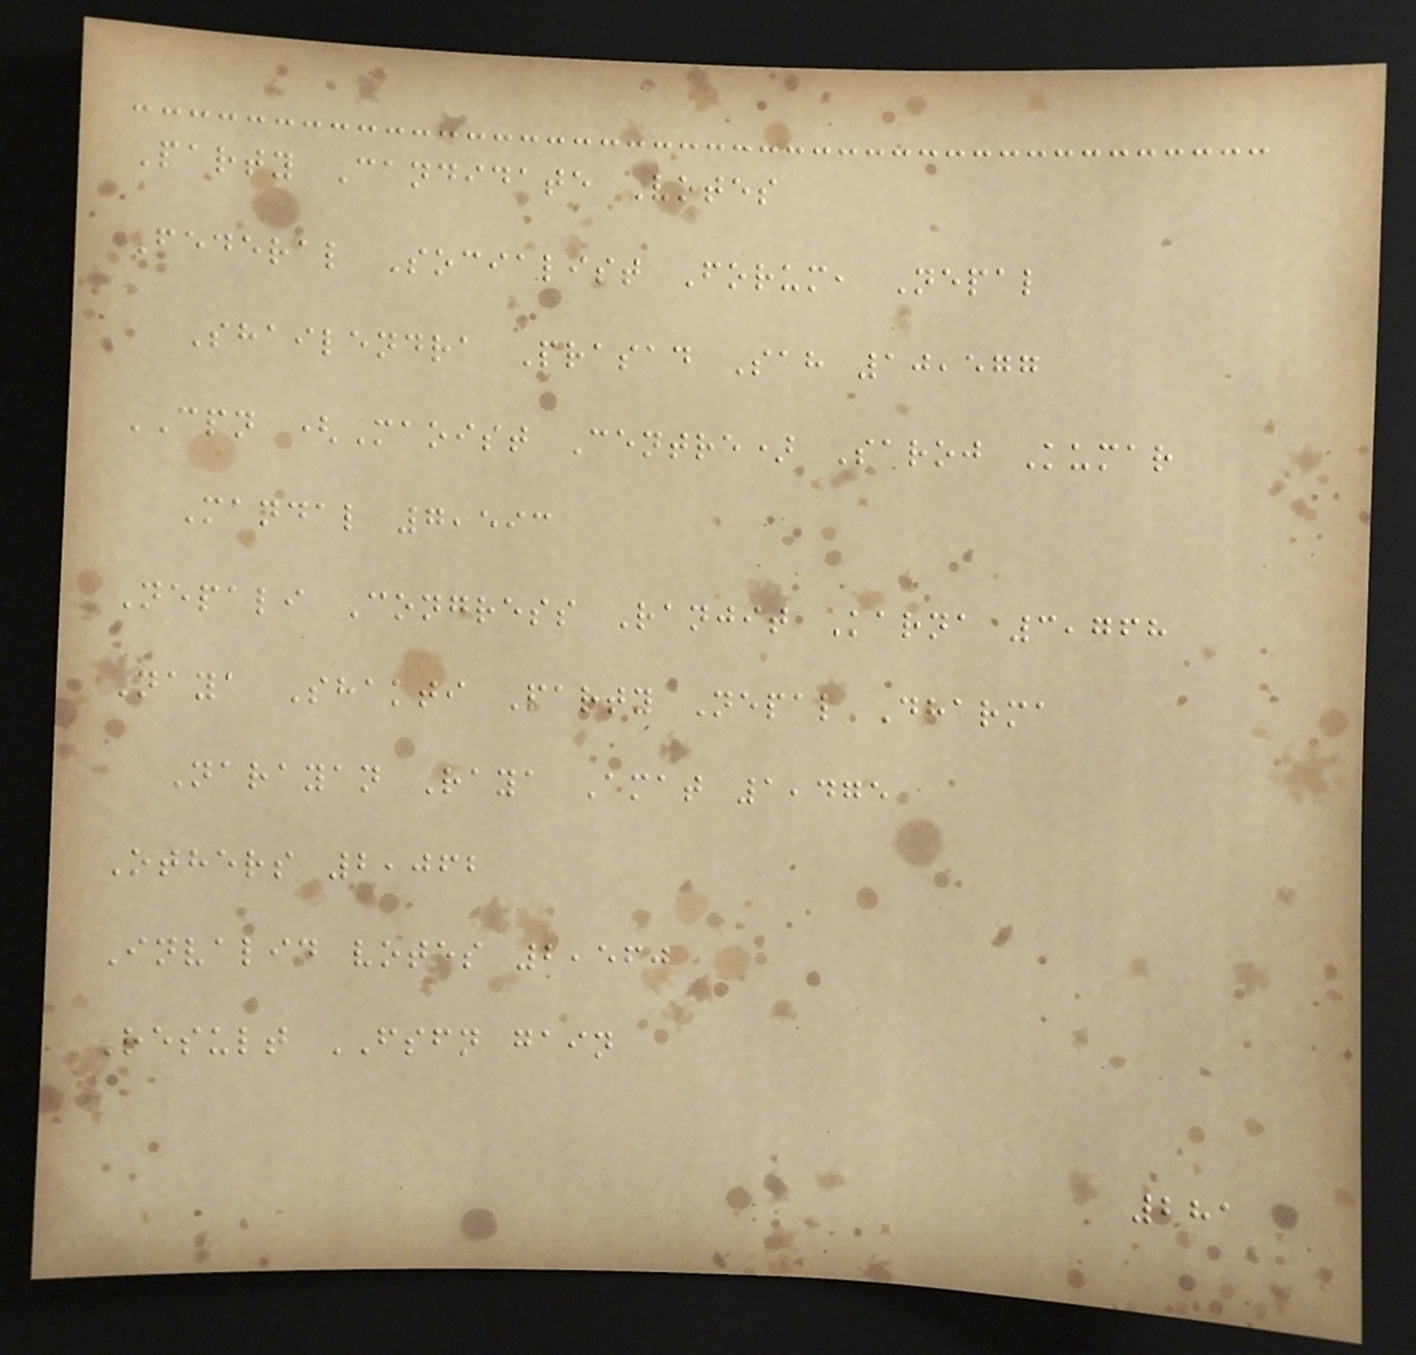Party Candidate Votes
Federal Socialist Forum, Nepal
Shailendra Prasad Sah 10,577
CPN (Maoist Centre) Saroj Kumar
Mandal 7,593
Nepali Congress Ranjit Karna 3,768
Naya Shakti Party Nepal Dharma
Narayan Raya Amat 1,475
Others 2,062
Invalid votes 2,560
Result FSFN gain
281
